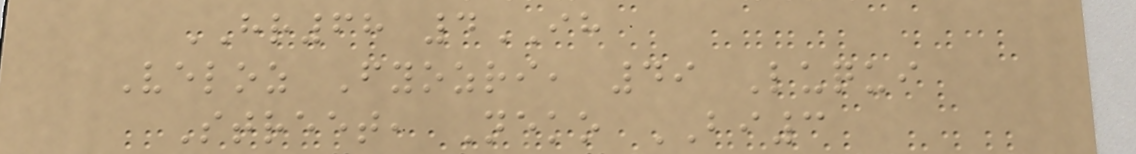HR68 4IH
Veloz Fyozri, 49 Luqui
Street, Neko BI3
